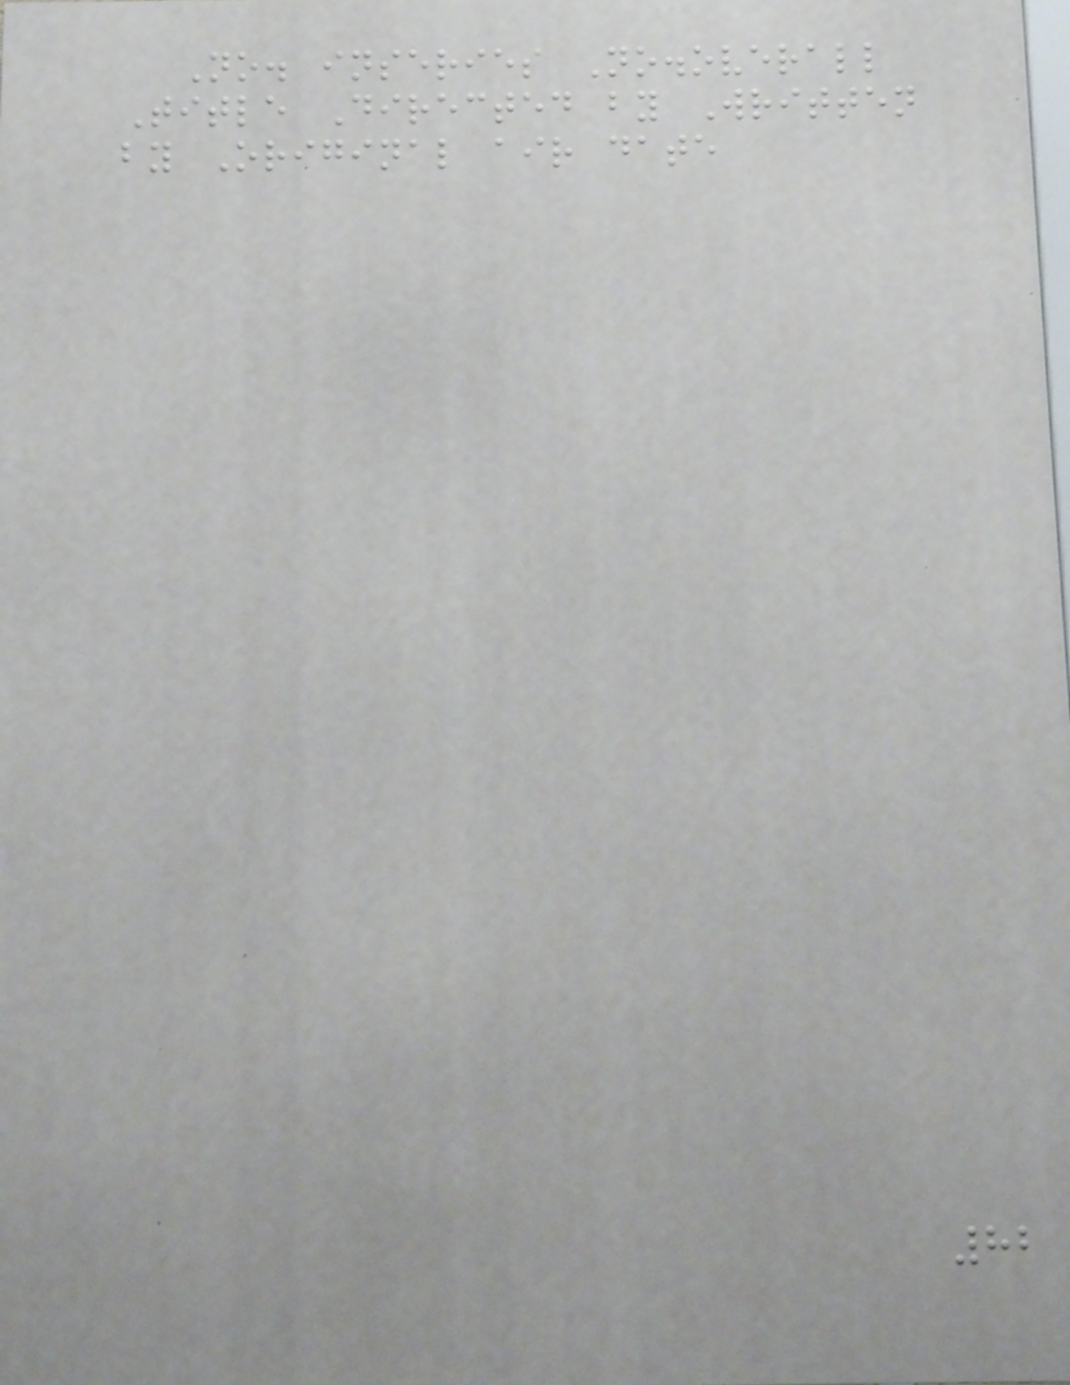No. inseries No.overall
Title Directed by Written
by Original air date
82
